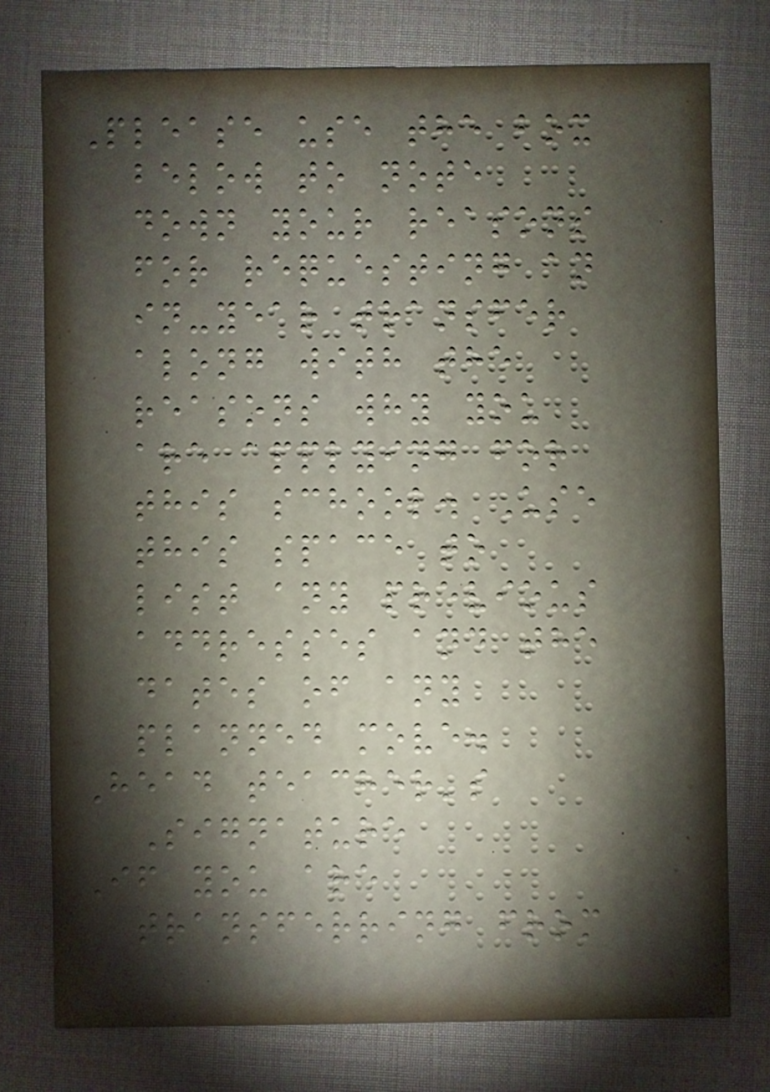Please use the box
below to note
down your reasons
for requesting an
in-year transfer
along with the
reasons why you
are applying for
this school. Use
this space to
list any previous
addresses and the
dates of any
planned move.
Head teacher's
Signature
If you are
transferring from
